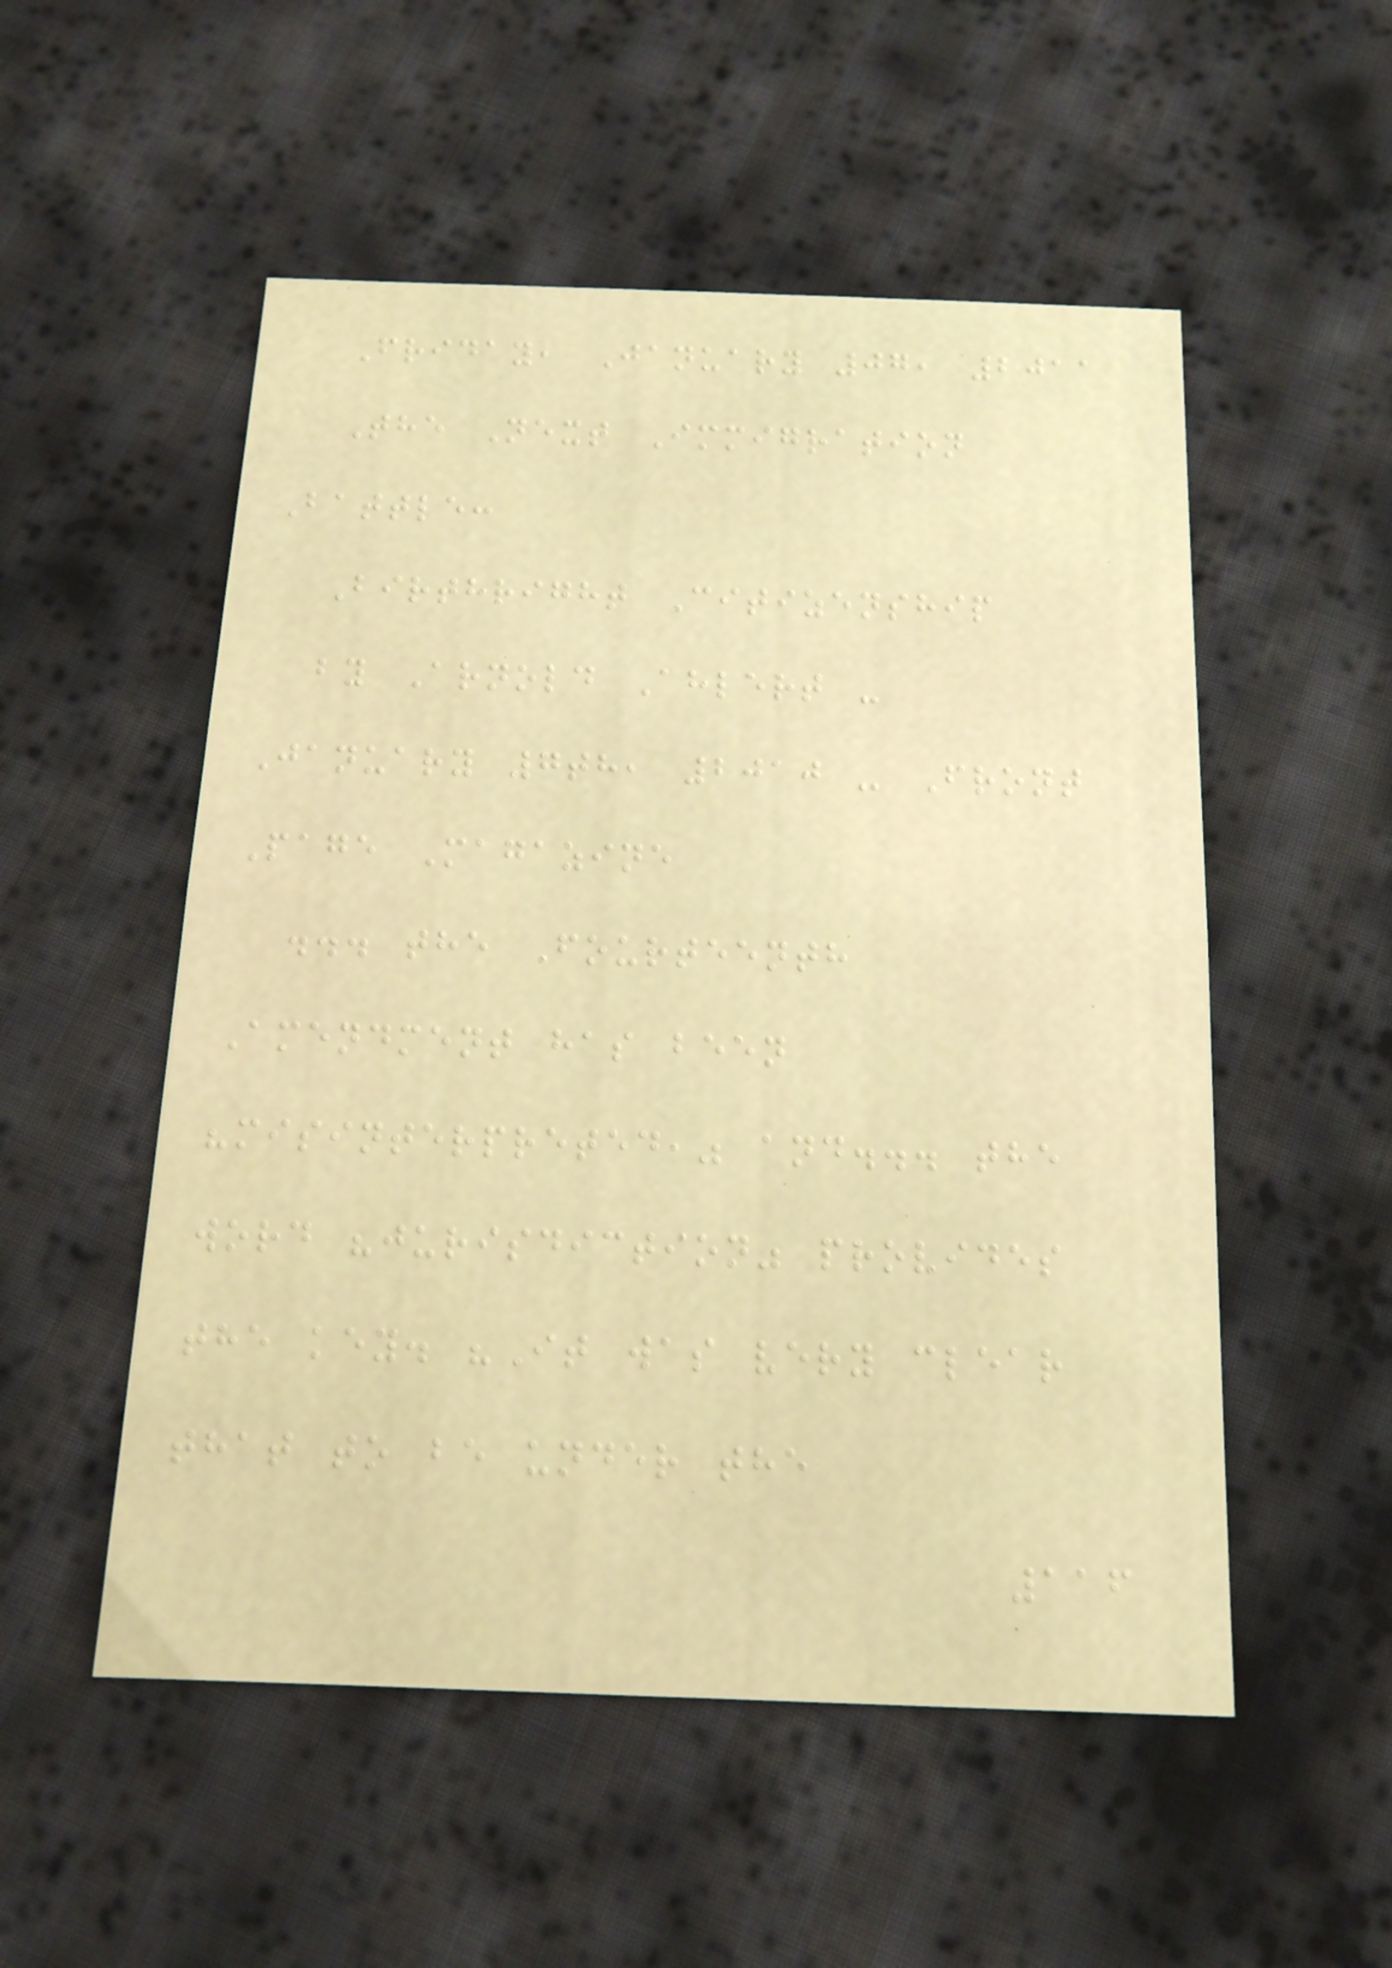Friday, January 07, 2011
The Next Immigration
Battle:
Birthright Citizenship
by Arnold Ahlert -
January 7th, 2010 - Front
Page Magazine
... the Fourteenth
Amendment has been
"misinterpreted," and... the
word "jurisdiction" provides
the key. "It was very clear
that to be under the
116
